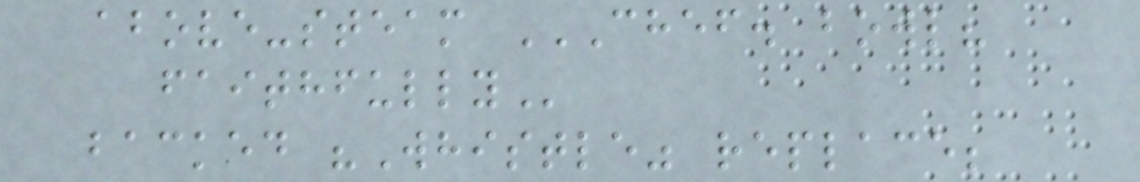above-steam CHEF. BOWL?
FAITHFULLY
backed "Whistle" replace;
